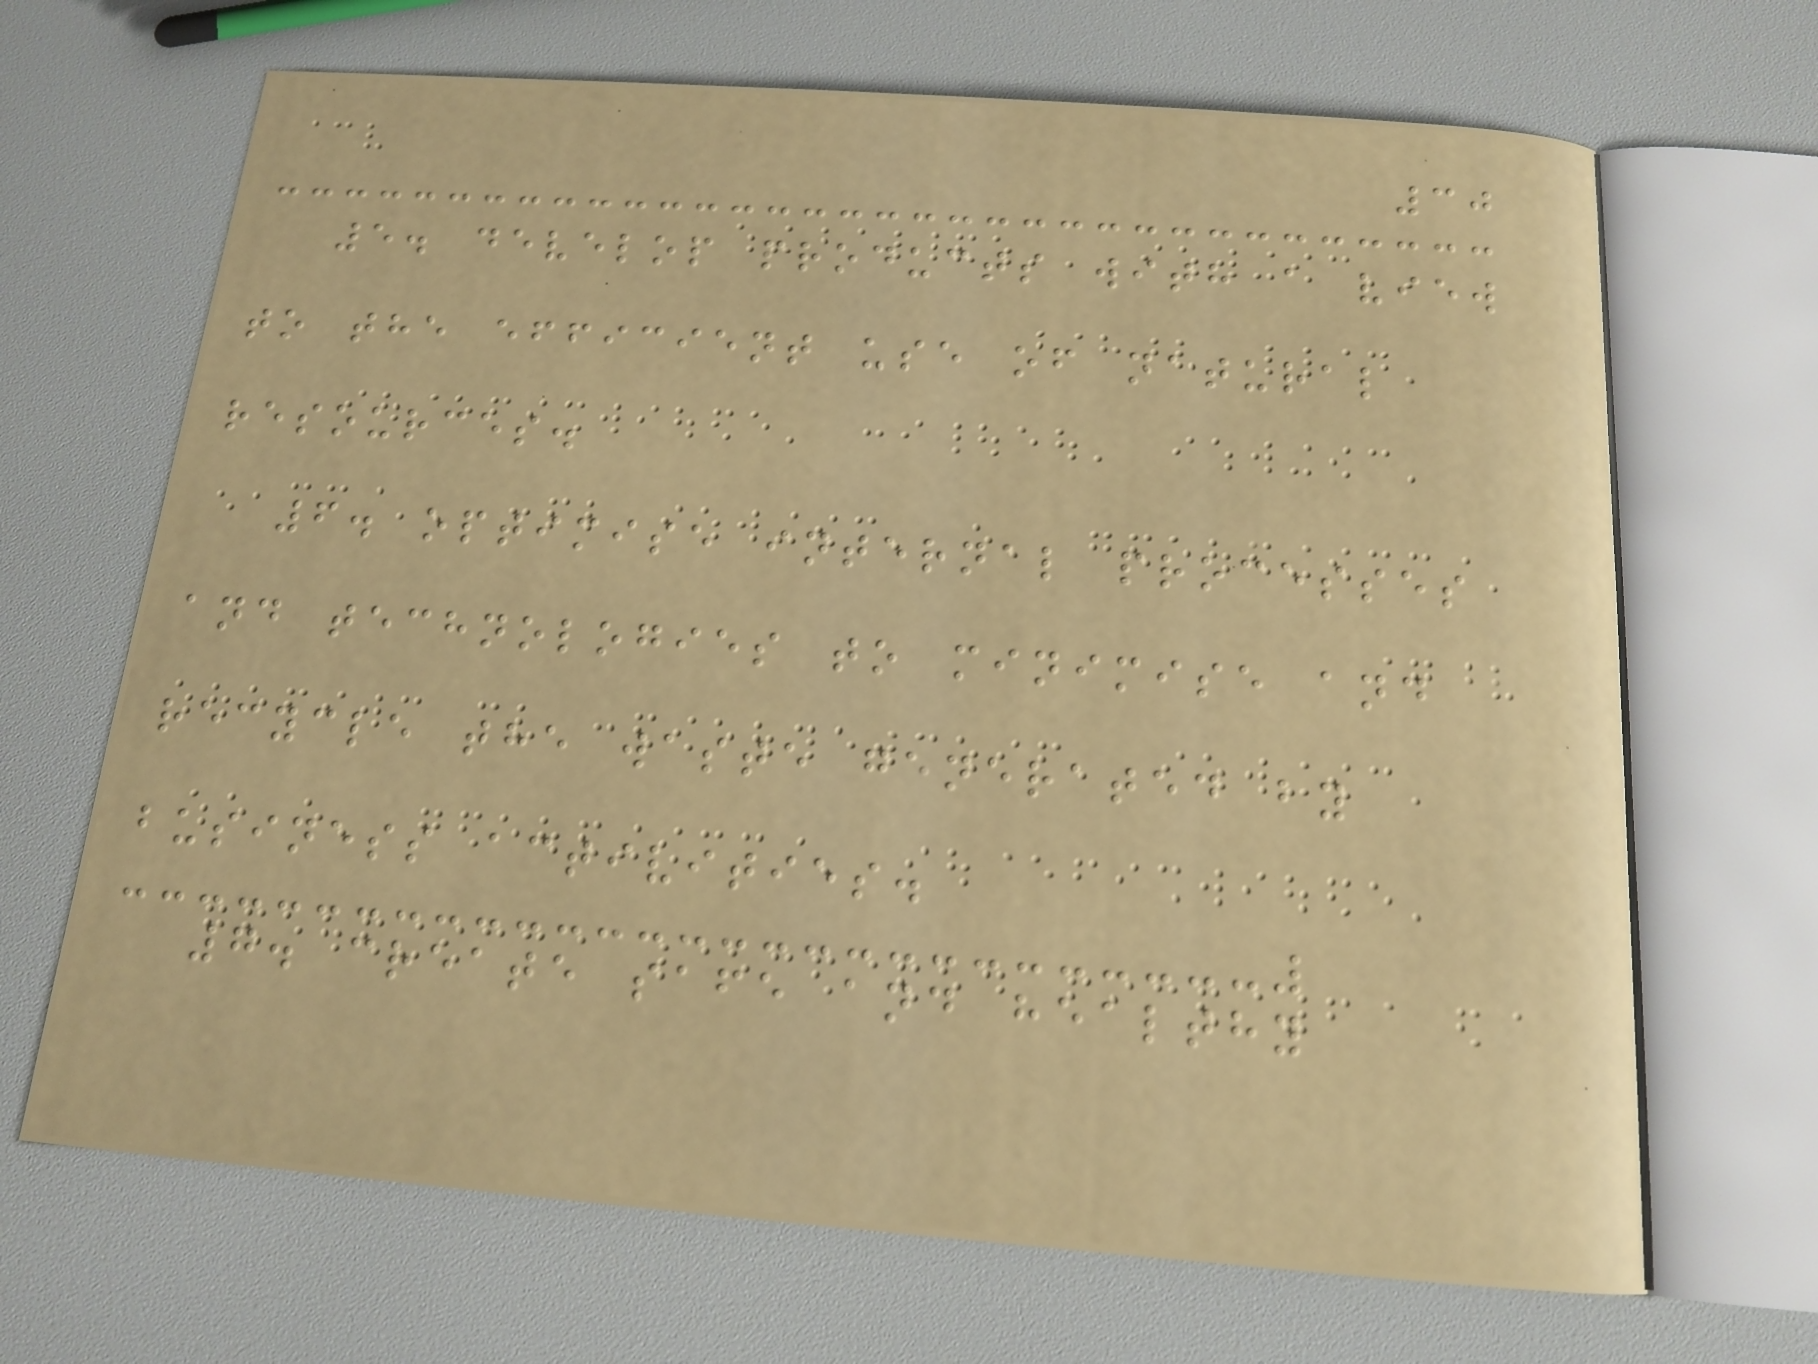30
5. develop products with a view
to the efficient use of natural
resources.
6. optimise internal processes
and technologies to minimise and
recycle the waste generated by
business activities.
7. create safe and healthy
